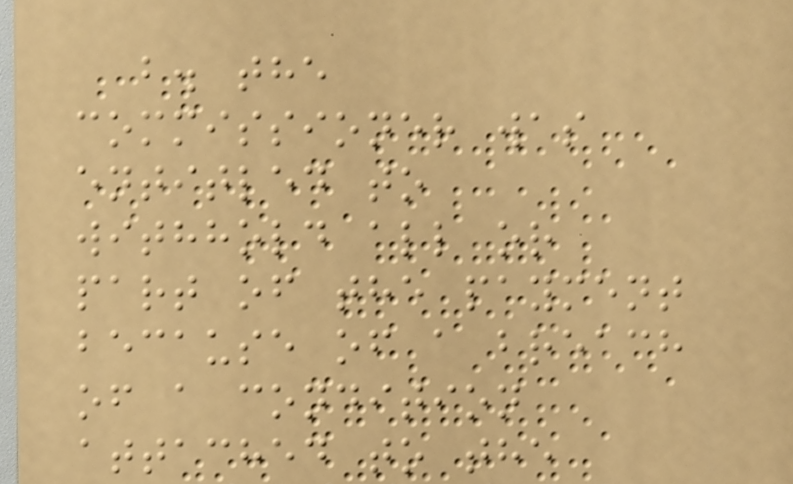b. the
commissioner was
entitled to
withhold all or
part of the payment
because of a breach
of a condition
attached to the
